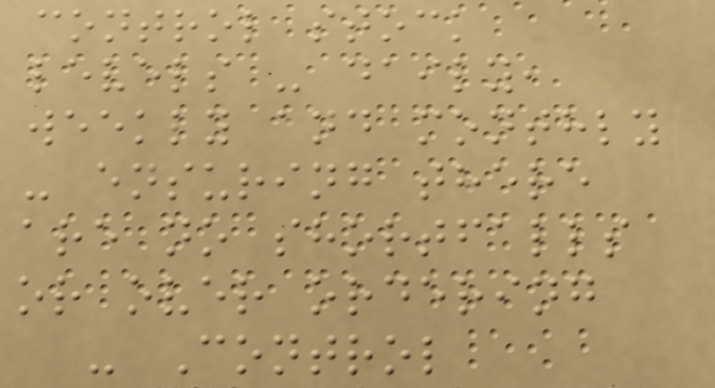control stock
levels - daily,
weekly and monthly
- ensuring there
are no shortfalls
or over ordering
- Control
